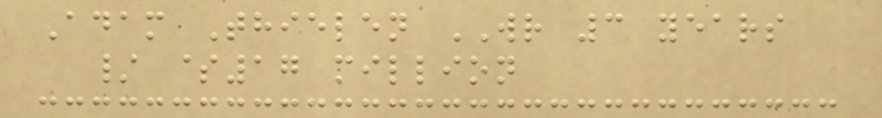Adam Thielen WR 3 years
/ $17 million
